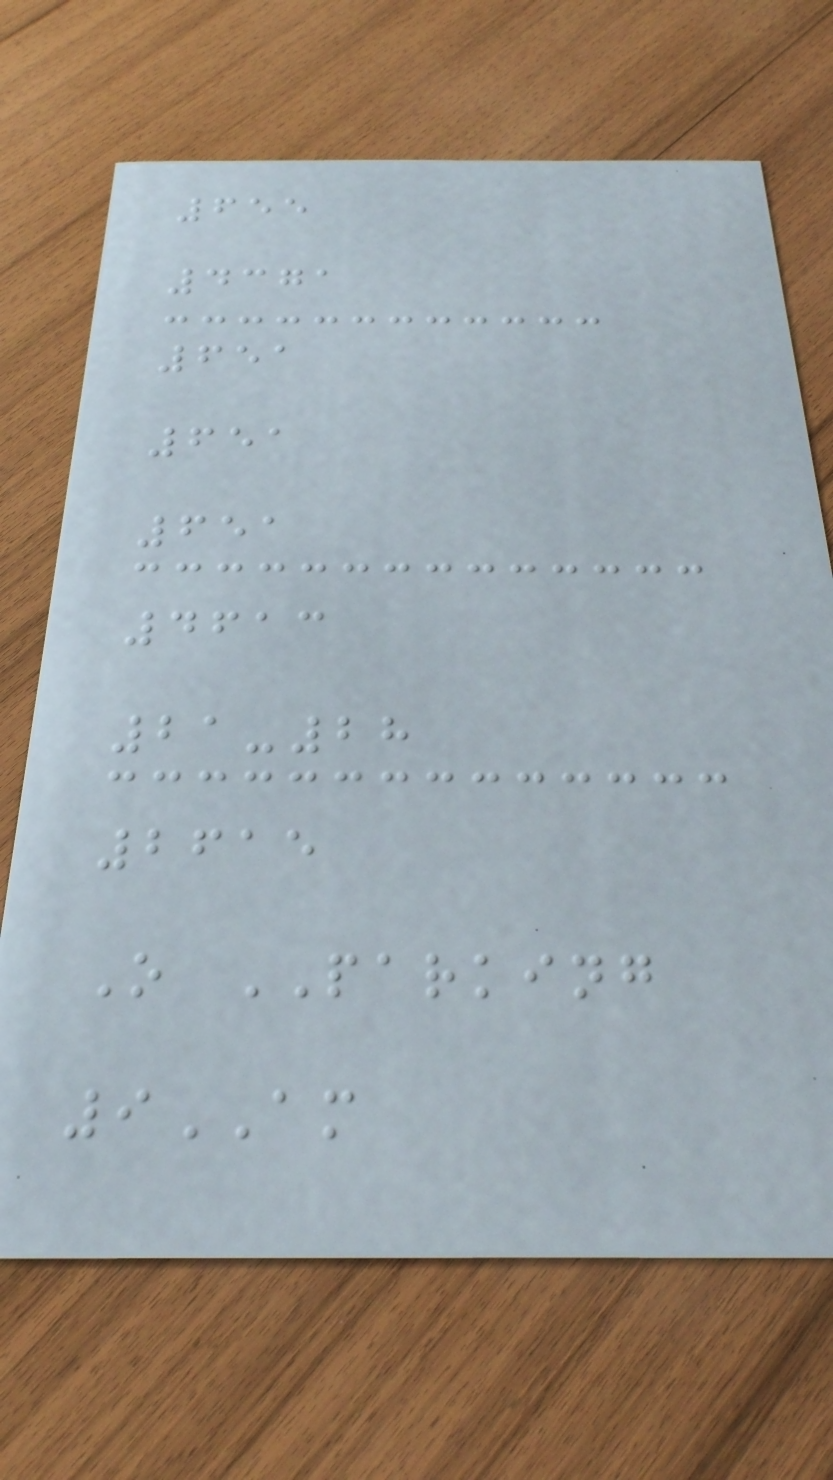655
4371
651
651
651
4613
21-28
2615
O PARKING
9AM
